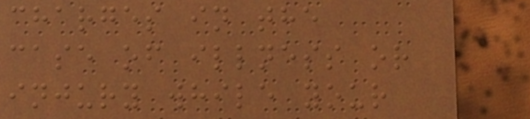charges in the
case of illness or
injury while your
